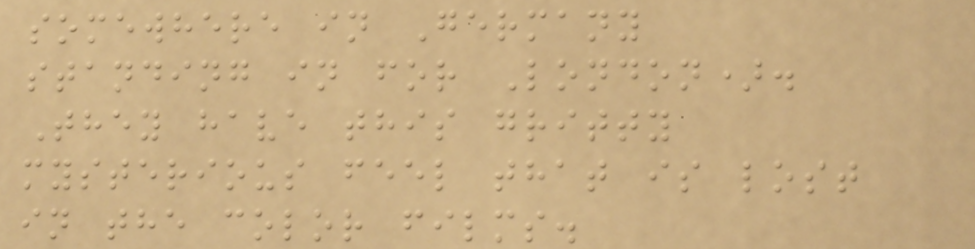somewhere in Germany
standing in for London).
They have this gritty
mysterious feel that is lost
in the color films.
